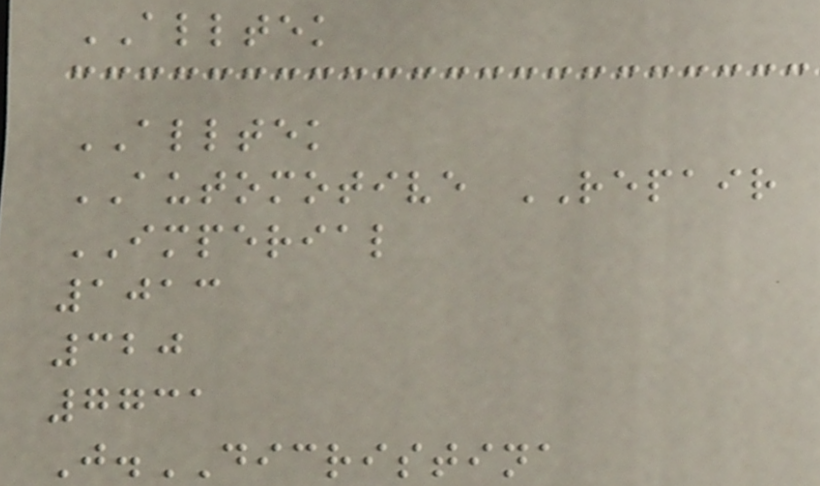ALLTEK
ALLTEK
AUTOMOTIVE REPAIR
IMPERIAL
1013
320
7731
J.DICRISTINA
